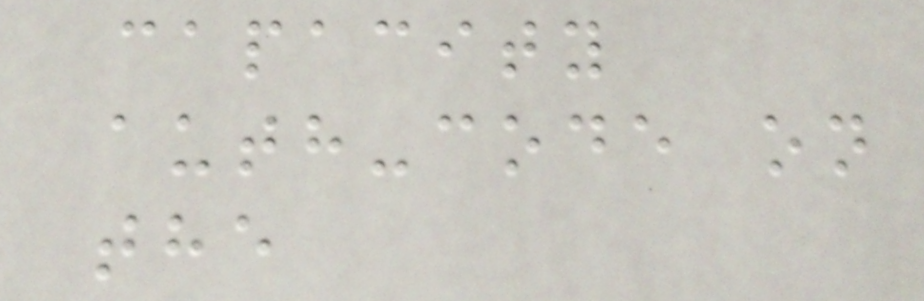capacity
auth-code on
the
